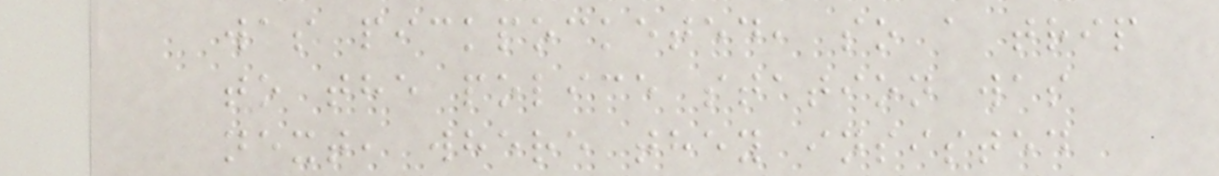was pickpocketed, so a trip
to the police station was
next, where they insisted
